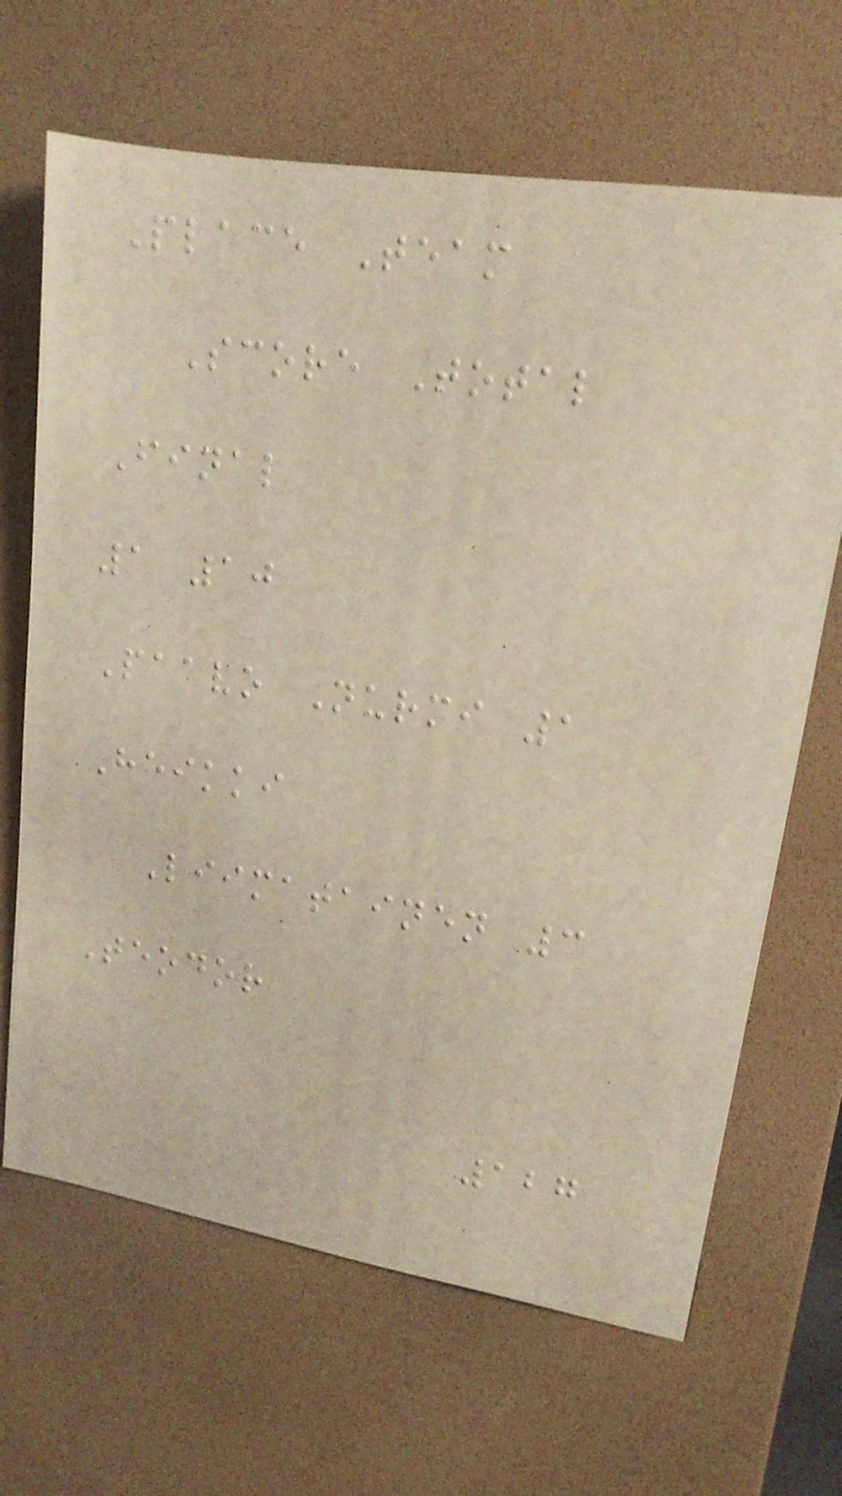Place Team
Score Total
Final
1 10
Paavo Nurmi 1
Heikki
Liimatainen 3
Teodor
127
